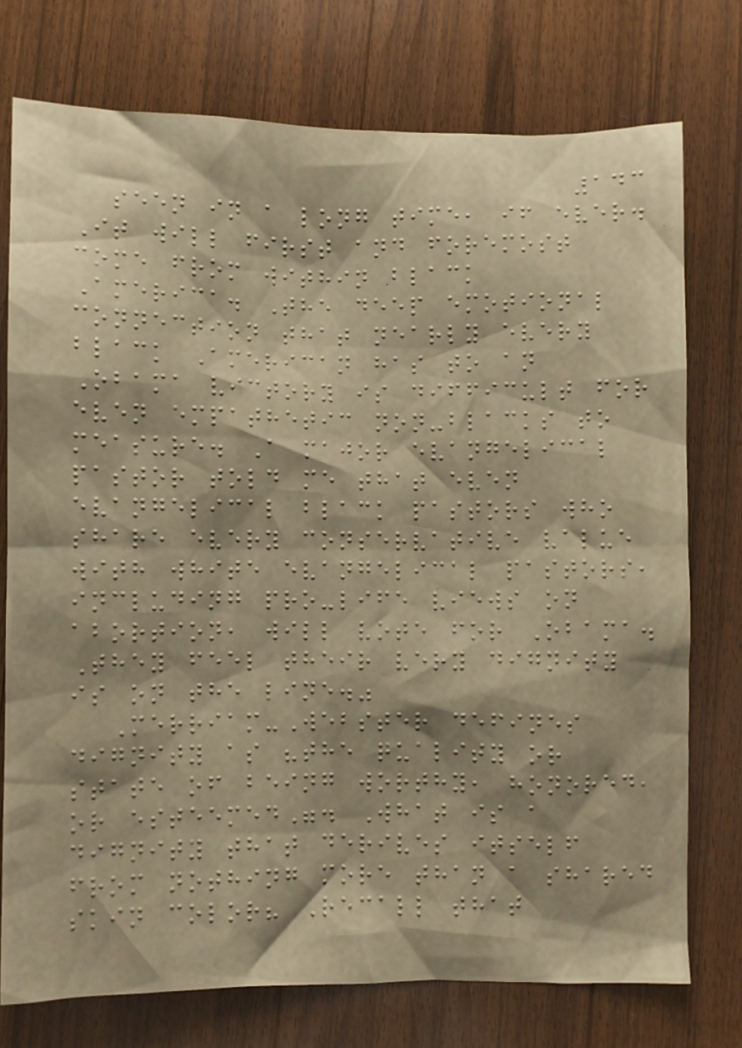143
seen in a long time, if ever.
It will first and foremost
come from within black
America. The deep emotional
connection that nearly every
black American has to an
Obama victory is difficult for
even empathetic non-blacks to
measure. A major evangelical
pastor told me that even
evangelical black pastors who
share every conservative value
with white evangelical pastors,
including pro-life views on
abortion, will vote for Obama.
They feel their very dignity
is on the line."
Merriam-Webster defines
dignity as "the quality or
state of being worthy, honored,
or esteemed". What is a
dignity that derives itself
from nothing more than a shared
skin color? Recall that
